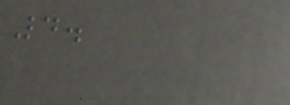4.
